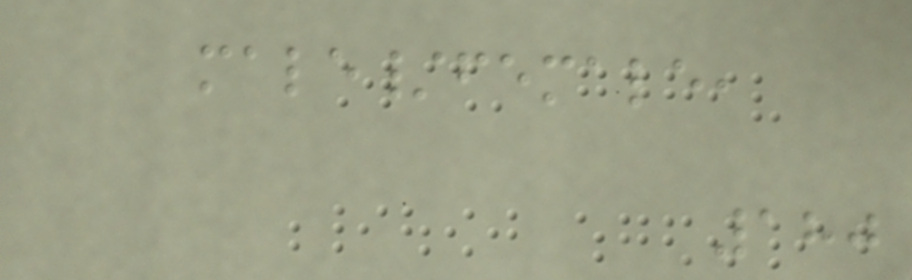male/female,
180
